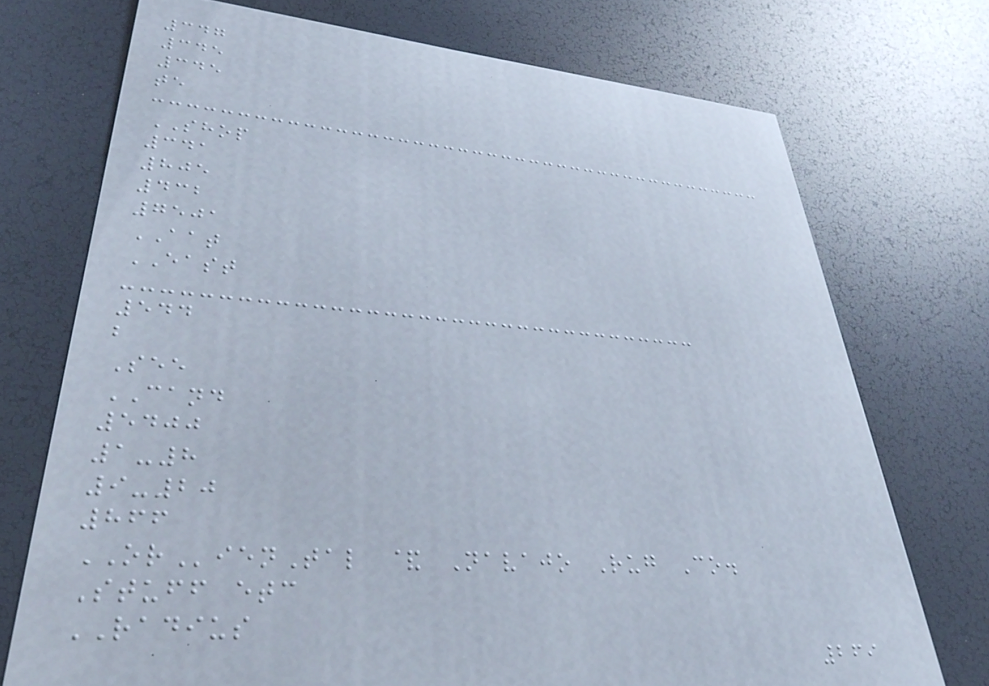347
345
345
te
SHOP
341
805
432
7501
AAT
EAST
544
b
See
CAND
5400
1-8
9-20
866
ORienTal & Navajo Rug Co.
Stuff etc
RADIUS
269
